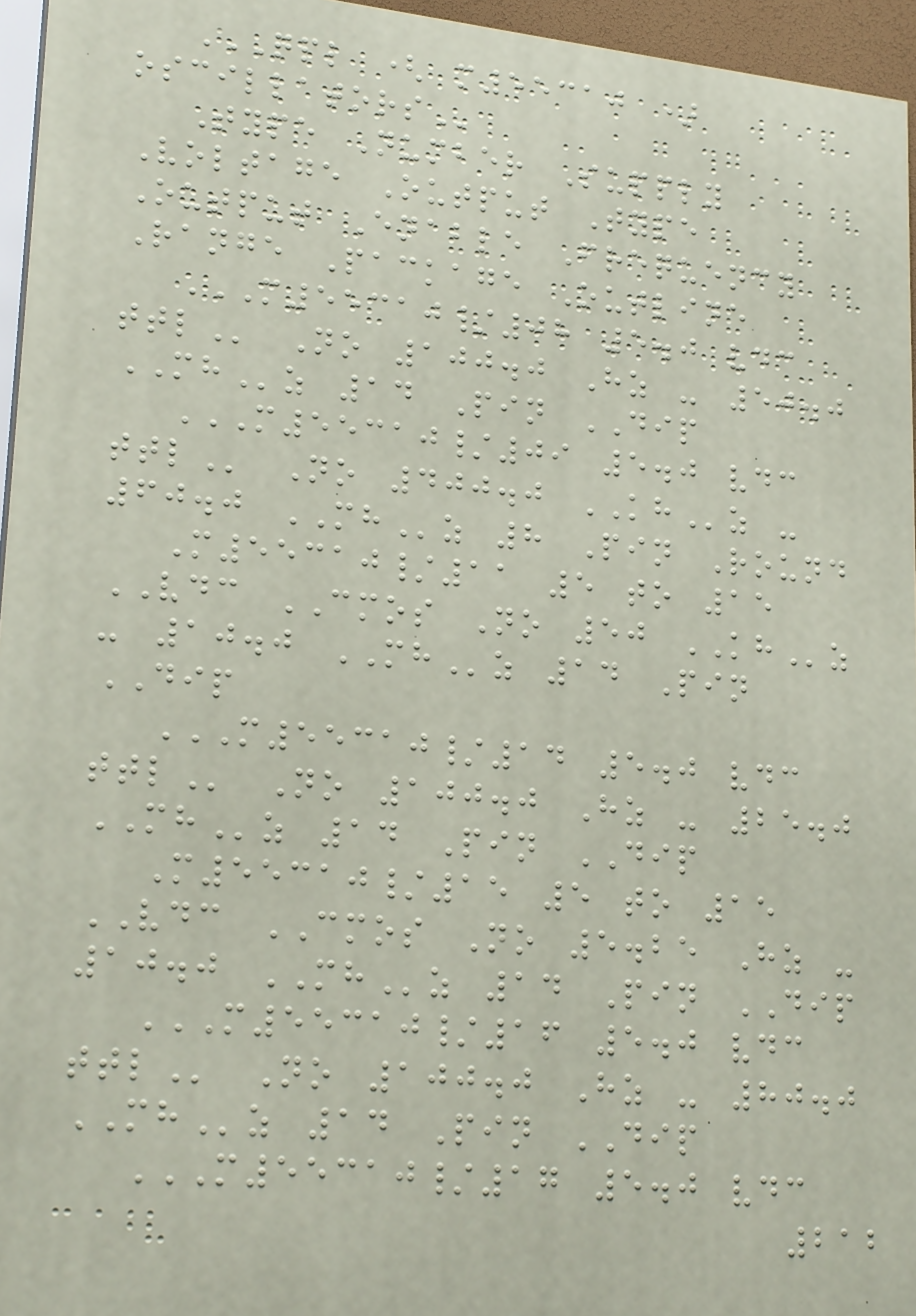QPL ( M55310 )
OSCILLATORS
Type Number Supply
Voltage Output Type
Output Enable Frequency
Range Package Outline
M55310/08 5.0 VDC
TTL No 100.0 Hz - 50.0
MHz 14 Pin DIP
M55310/09 5.0 VDC
TTL No 400.0 KHz -
60.0 MHz 8 Pin Round
M55310/11 5 to 15
VDC CMOS No 50 KHz
- 10.0 MHz 14 Pin
DIP
M55310/14 5.0 VDC
TTL No 100.0 Hz - 25.0
MHz 14 Pin DIP
M55310/15 5 to 15
VDC CMOS No 5.25 Hz -
10.0 MHz 14 Pin DIP
M55310/16 5.0 VDC
TTL No 100.0 Hz - 80.0
MHz 14 Pin DIP
M55310/17 5.0 VDC
212
